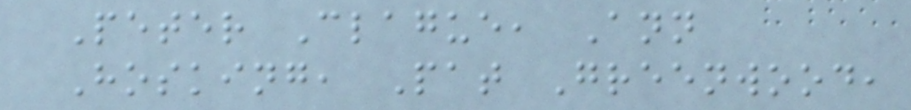Peter Clague, Ann
Hosking, Pat Greenwood,
